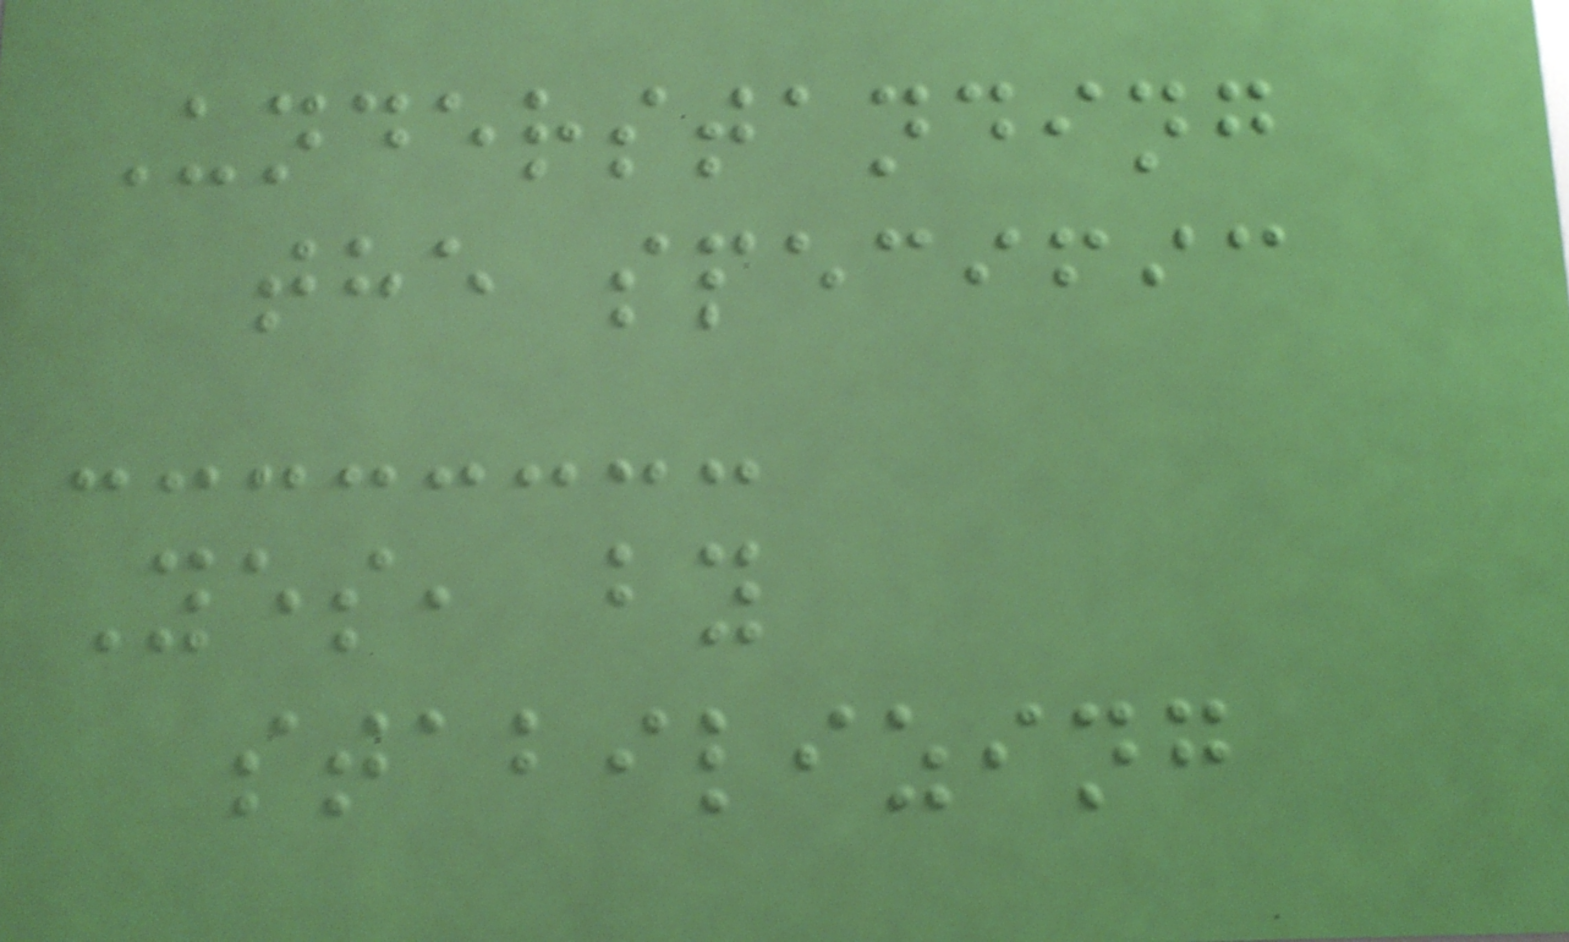Understanding
the specific
Yes, by
stabilizing
